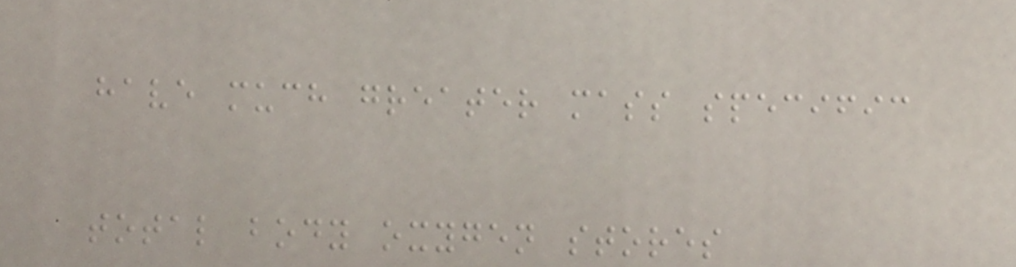have much greater mass specific
total body oxygen stores
